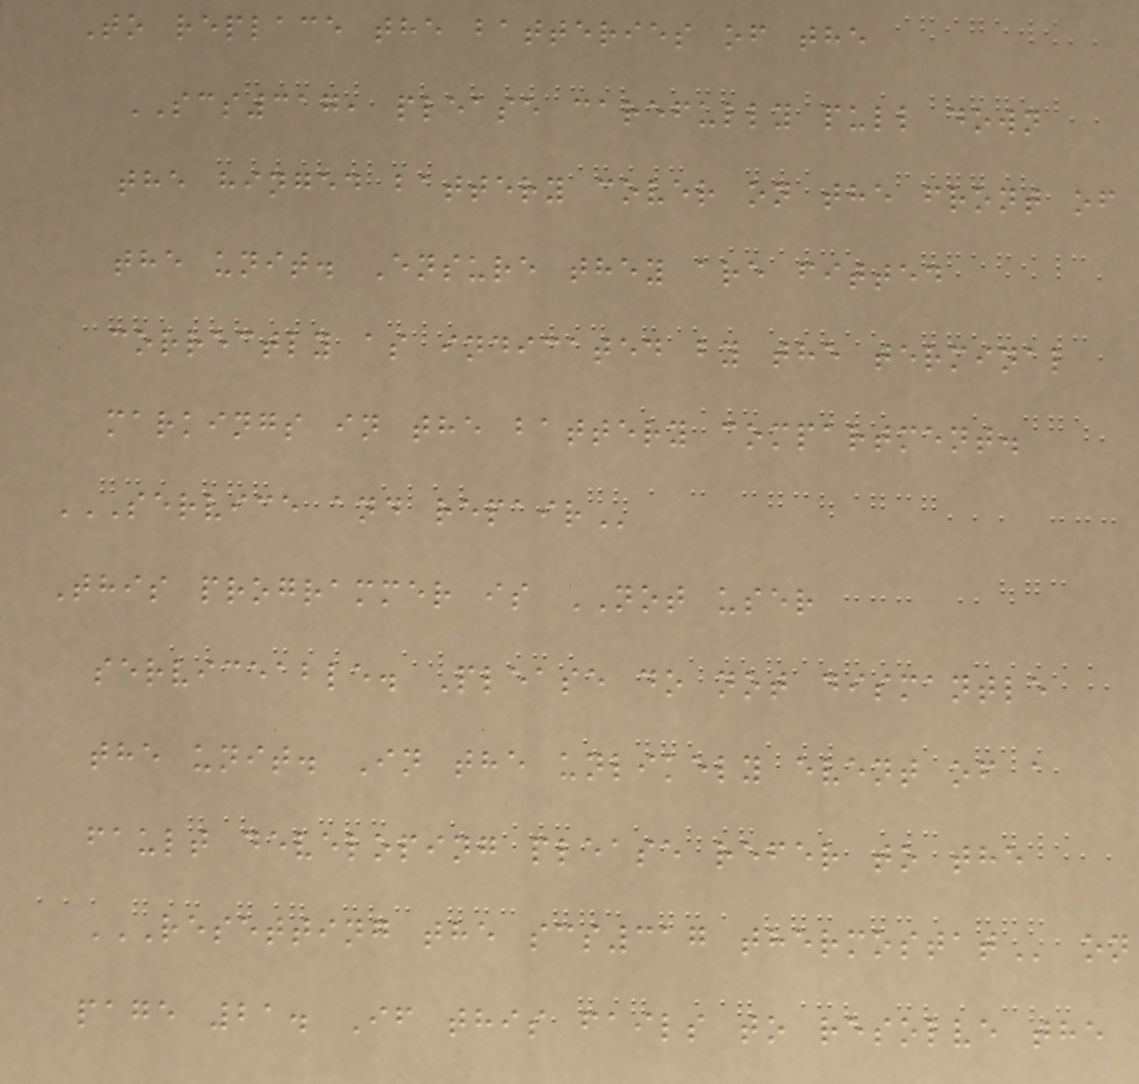To replace the batteries of the
SCS317, please carefully pull down
the hinged battery cover on the front of
the unit. Ensure they are fitted
correctly as indicated by the terminal
markings in the battery compartment.
SERVICE AND REPAIR
This programmer is NOT user
serviceable. Please do not dismantle
the unit. In the unlikely event of a
fault developing please refer to the
RESETTING THE SCS317 THERMOSTAT on
page 21. If this fails to resolve the
